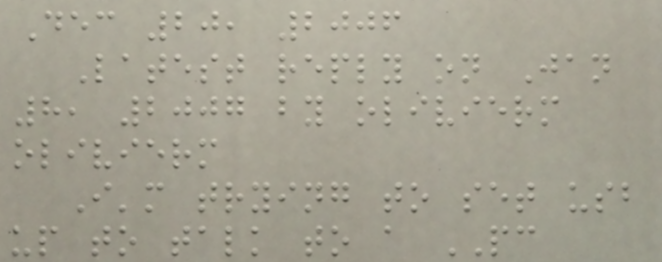Dec 20, 2006
Latest reply on Jan
8, 2007 by olivierm
olivierm
I'm trying to set usb
up to talk to a PC
